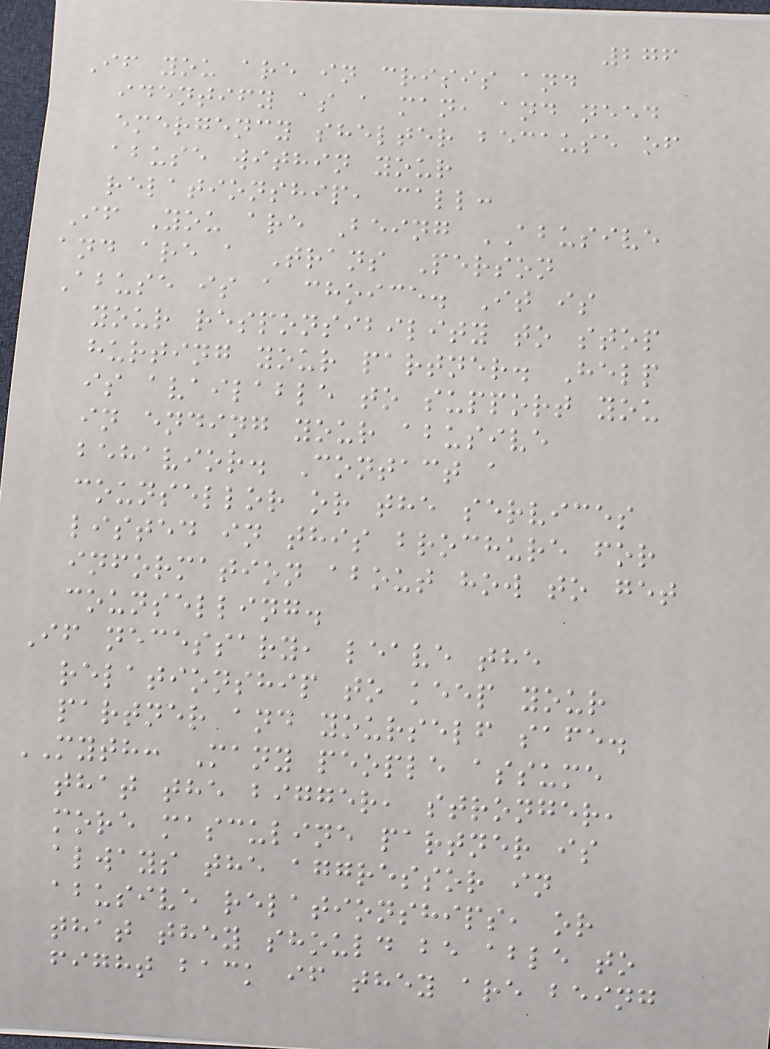276
If you are in crisis and
identify as a man, and need
emergency shelter because of
abuse within your
relationship, call:
If You are Being ABUSIVE
and are a Trans Person
Abuse is a choice. It is
your responsibility to stop
hurting your partner. Help
is available to support you
in ending your abusive
behavior. Contact a
counsellor or the services
listed in this brochure for
information about how to get
counselling.
If necessary, leave the
relationship to keep your
partner and yourself safe.
MYTH: Many people assume
that the bigger, stronger,
more masculine partner is
always the aggressor in
abusive relationships, or
that they should be able to
fight back if they are being
